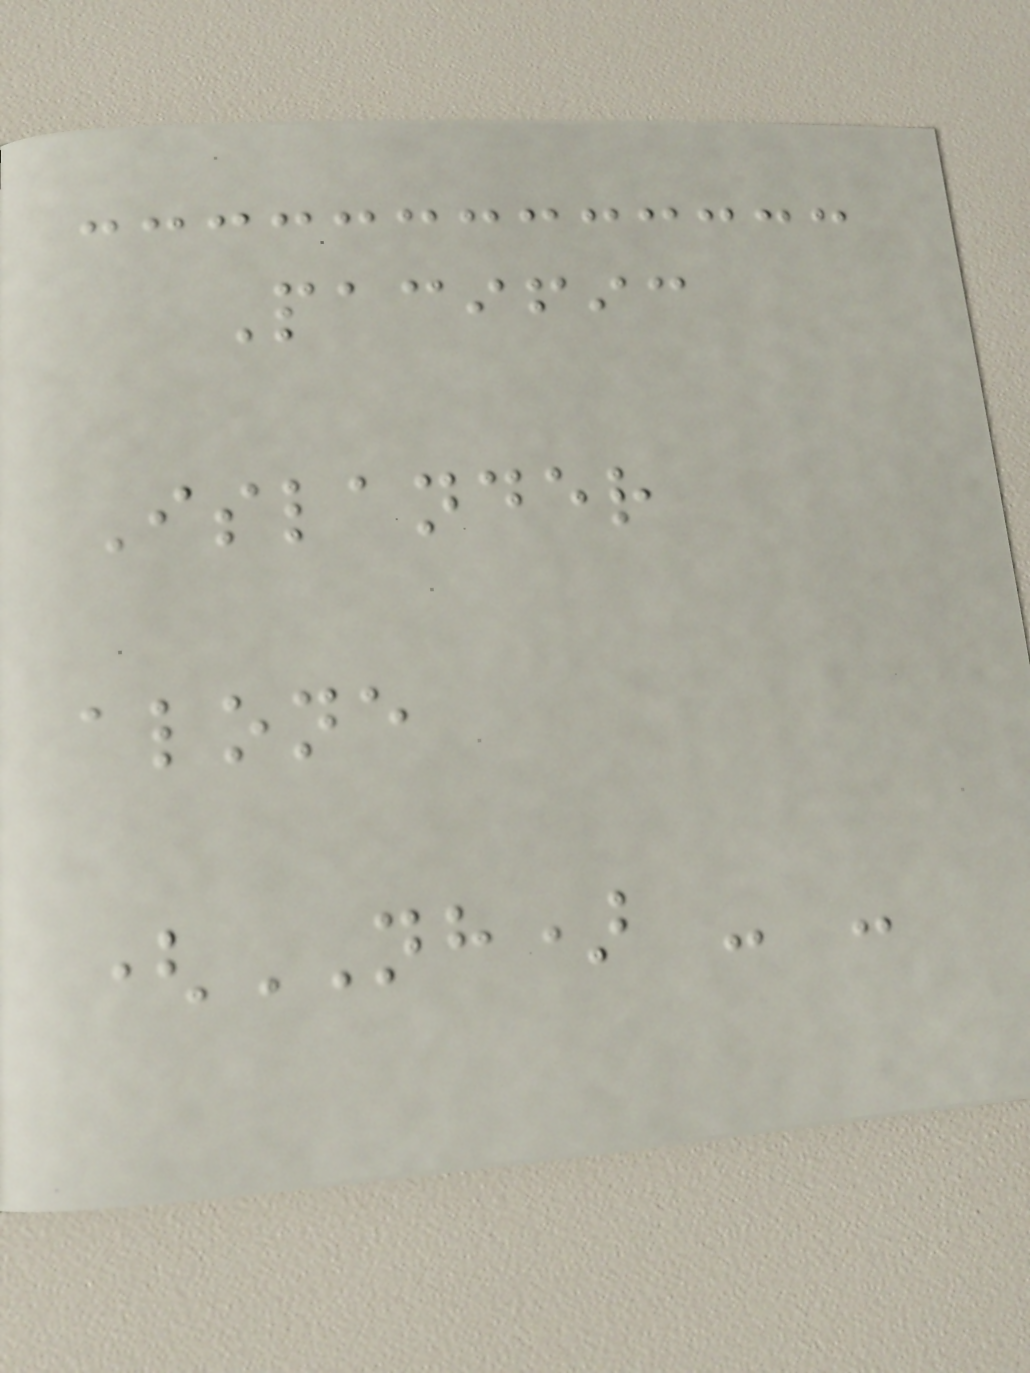Pacific
Islander
alone
(NH) - -
